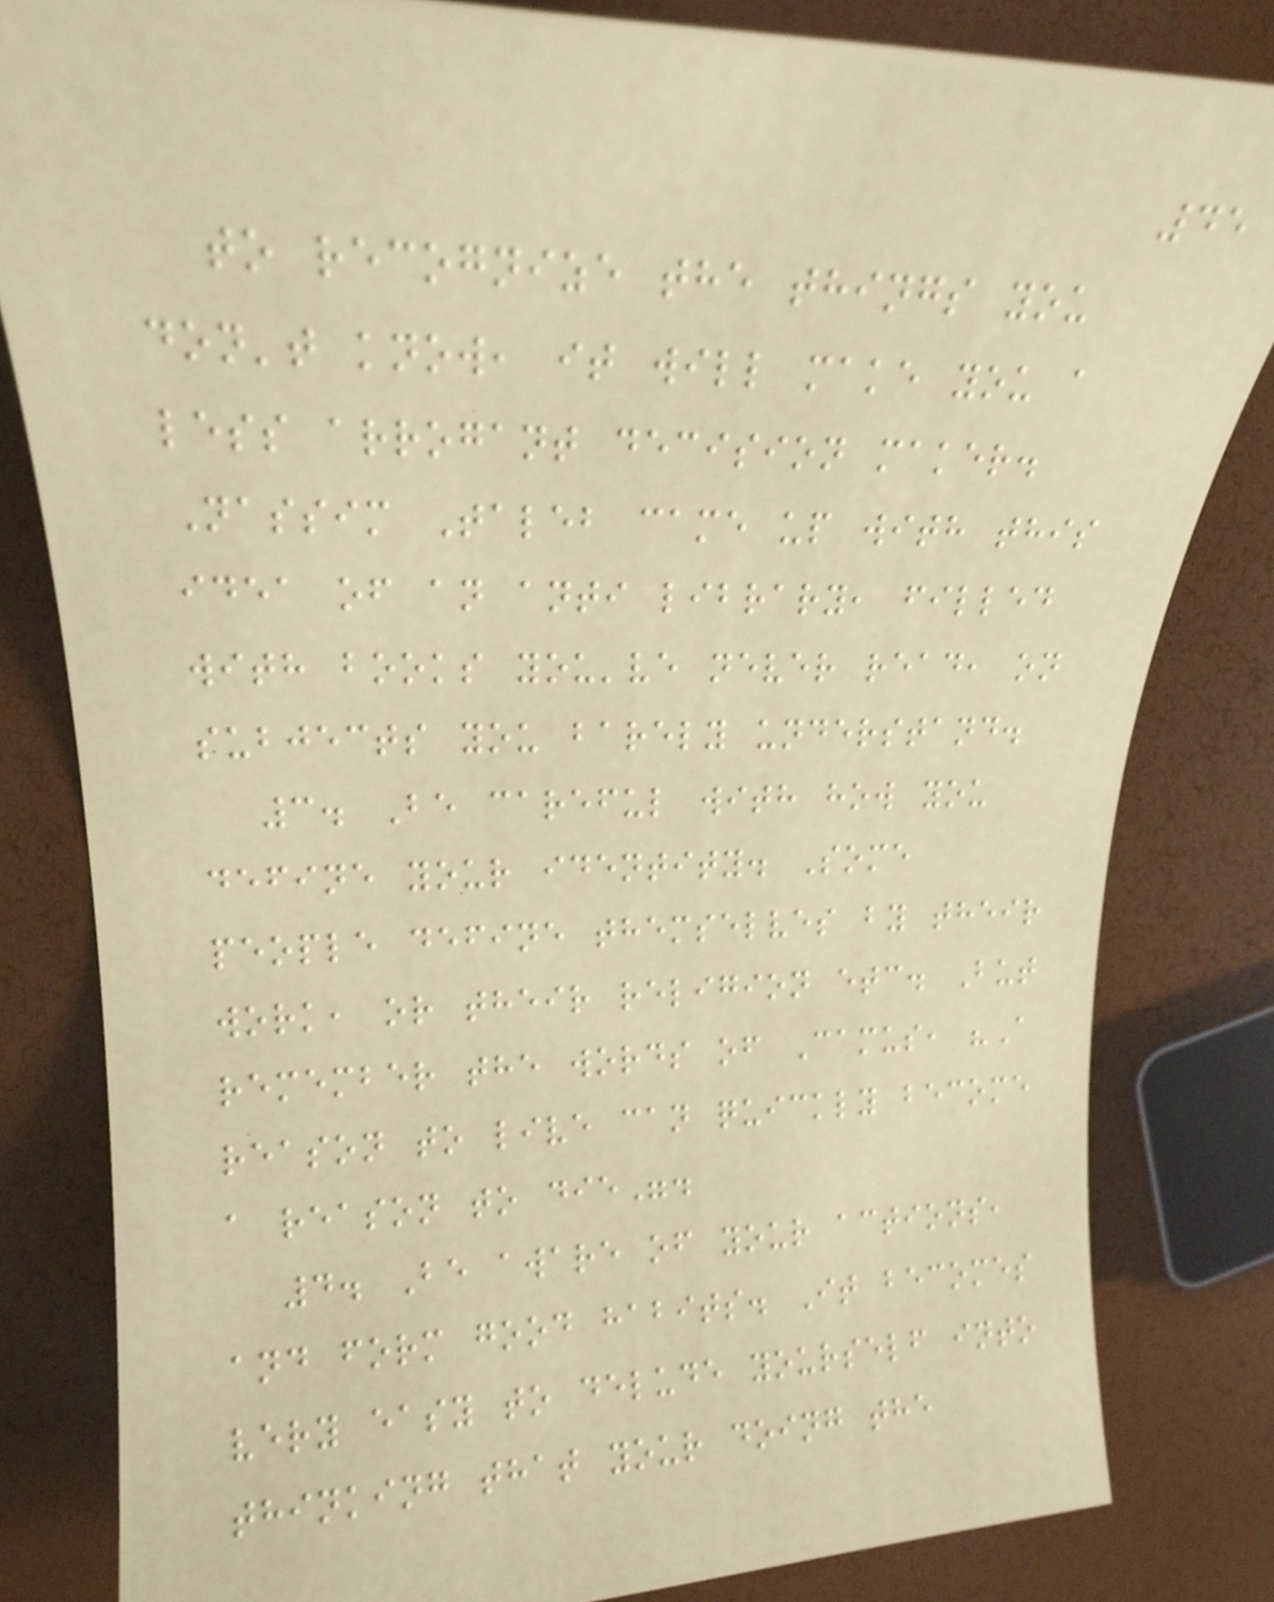45
to recognize the things you
don't know, it will make you a
less arrogant decision maker.
Nassim Taleb came up with this
idea of an anti library, filled
with books you've never read, on
subjects you barely understand.
3. Be careful with how you
define your identity. Some
people define themselves by their
work, or their religion etc. But
remember the words of Camus, "A
reason to live can quickly become
a reason to die".
4. Be aware of your actions,
and form good habits. It becomes
very easy to delude yourself into
thinking that your doing the
